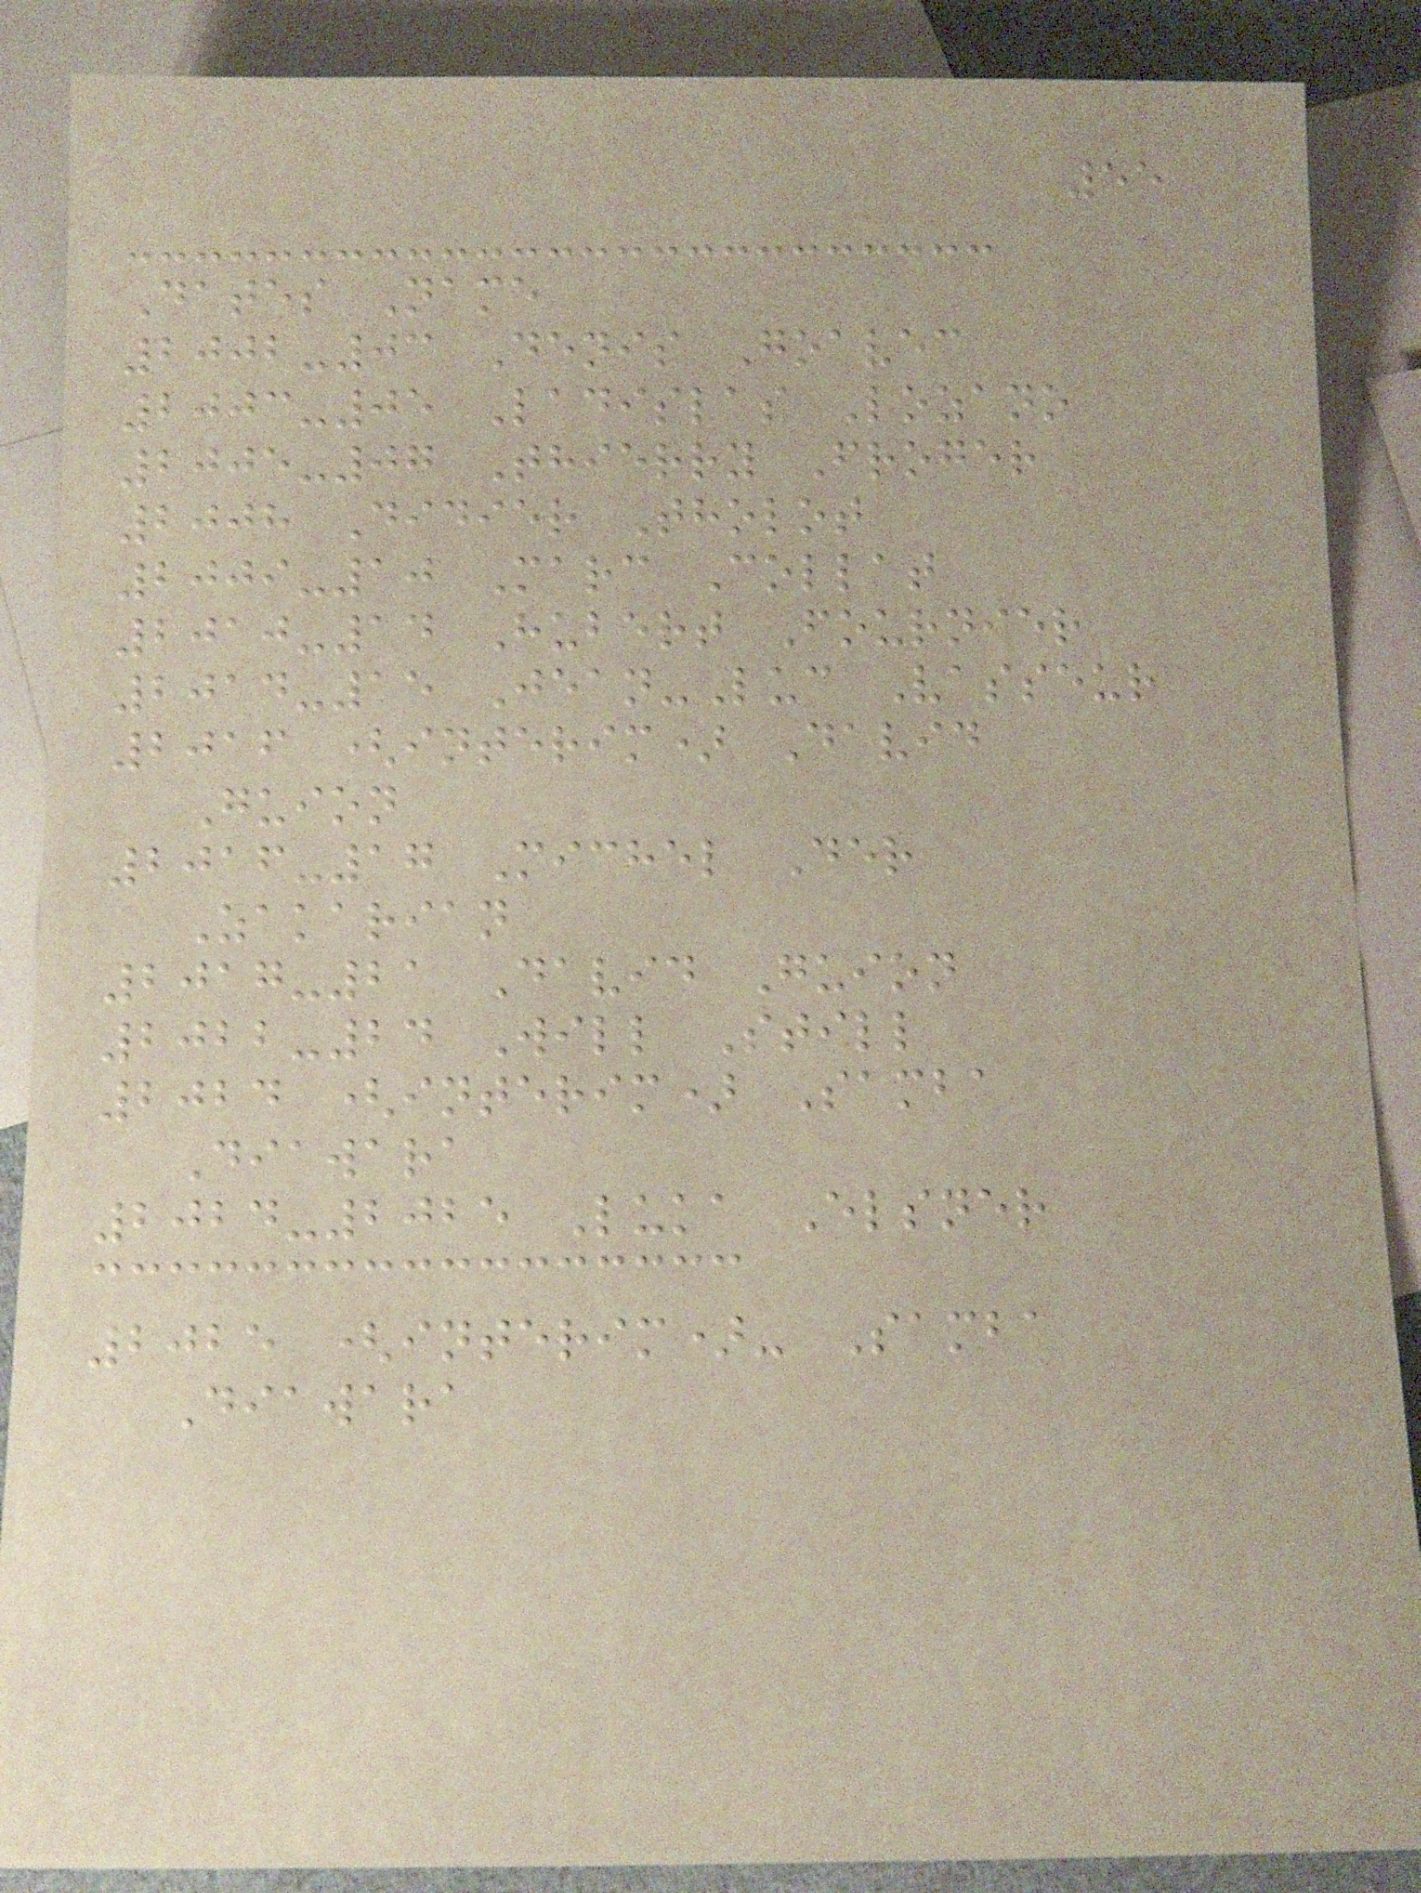55
Dates Name
2002-03 Denis Goavec
2003-05 Ladislas Lozano
2005-07 Thierry Froger
2008 Didier Tholot
2009-10 Marc Collat
2010-14 Hubert Fournier
2014-15 Jean-Luc Vasseur
2016 (interim) David
Guion
2016-17 Michel Der
Zakarian
2017-21 David Guion
2022-24 Will Still
2024 (interim) Samba
Diawara
2024-2025 Luka Elsner
2025 (interim)- Samba
Diawara
